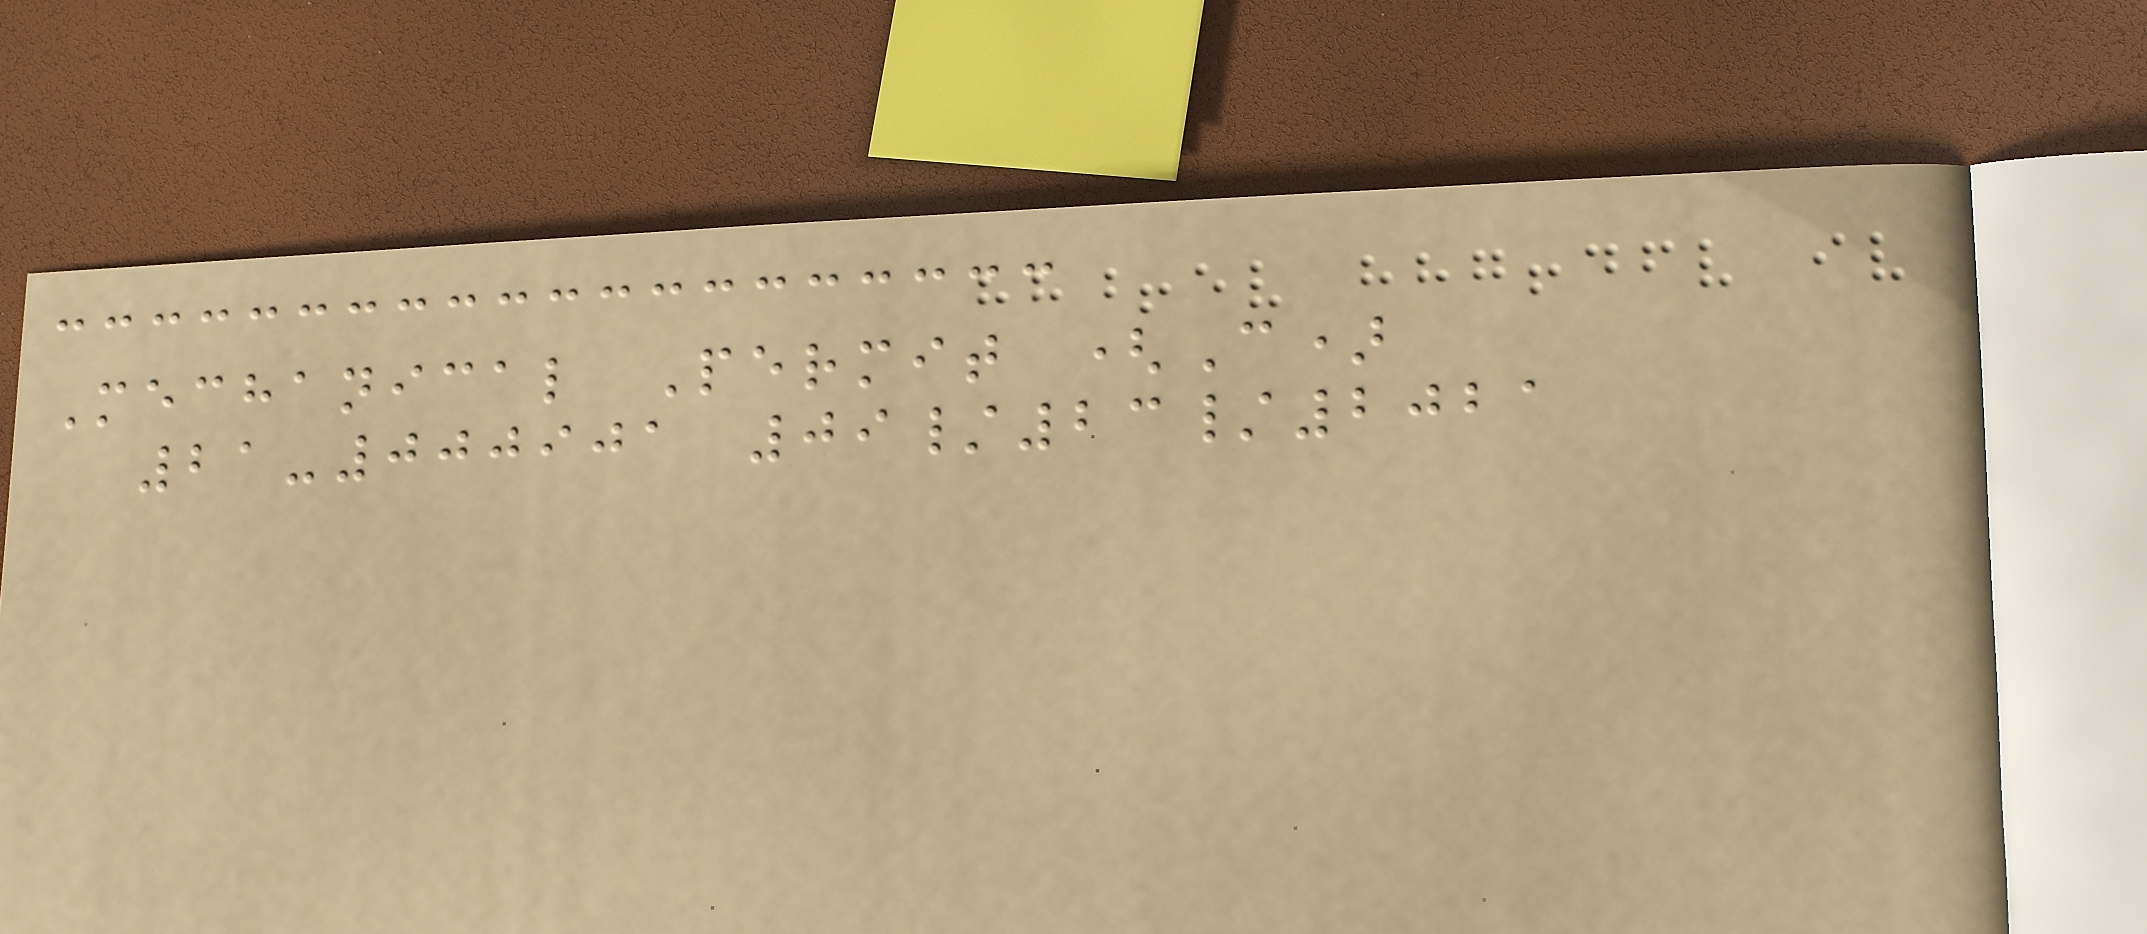Mechanical Permit (C)
21-000901 09/23/2021
